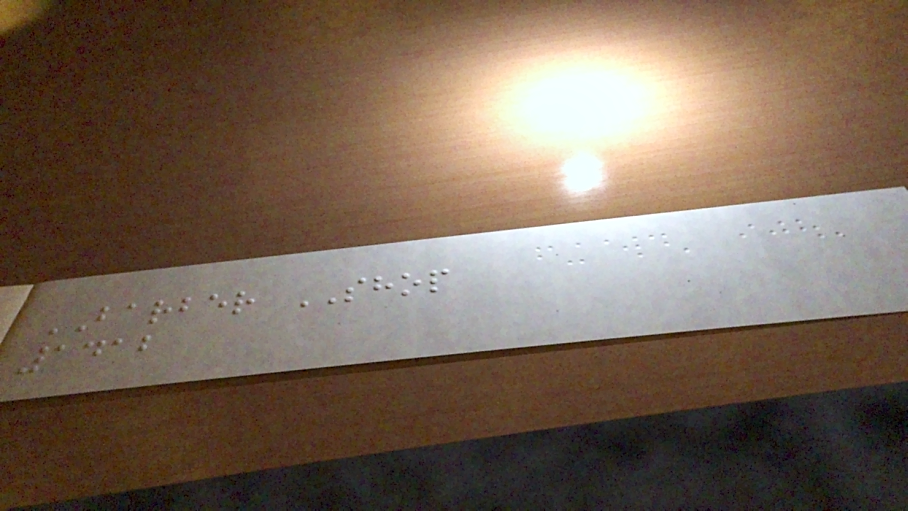BARBER SHOP
1412
